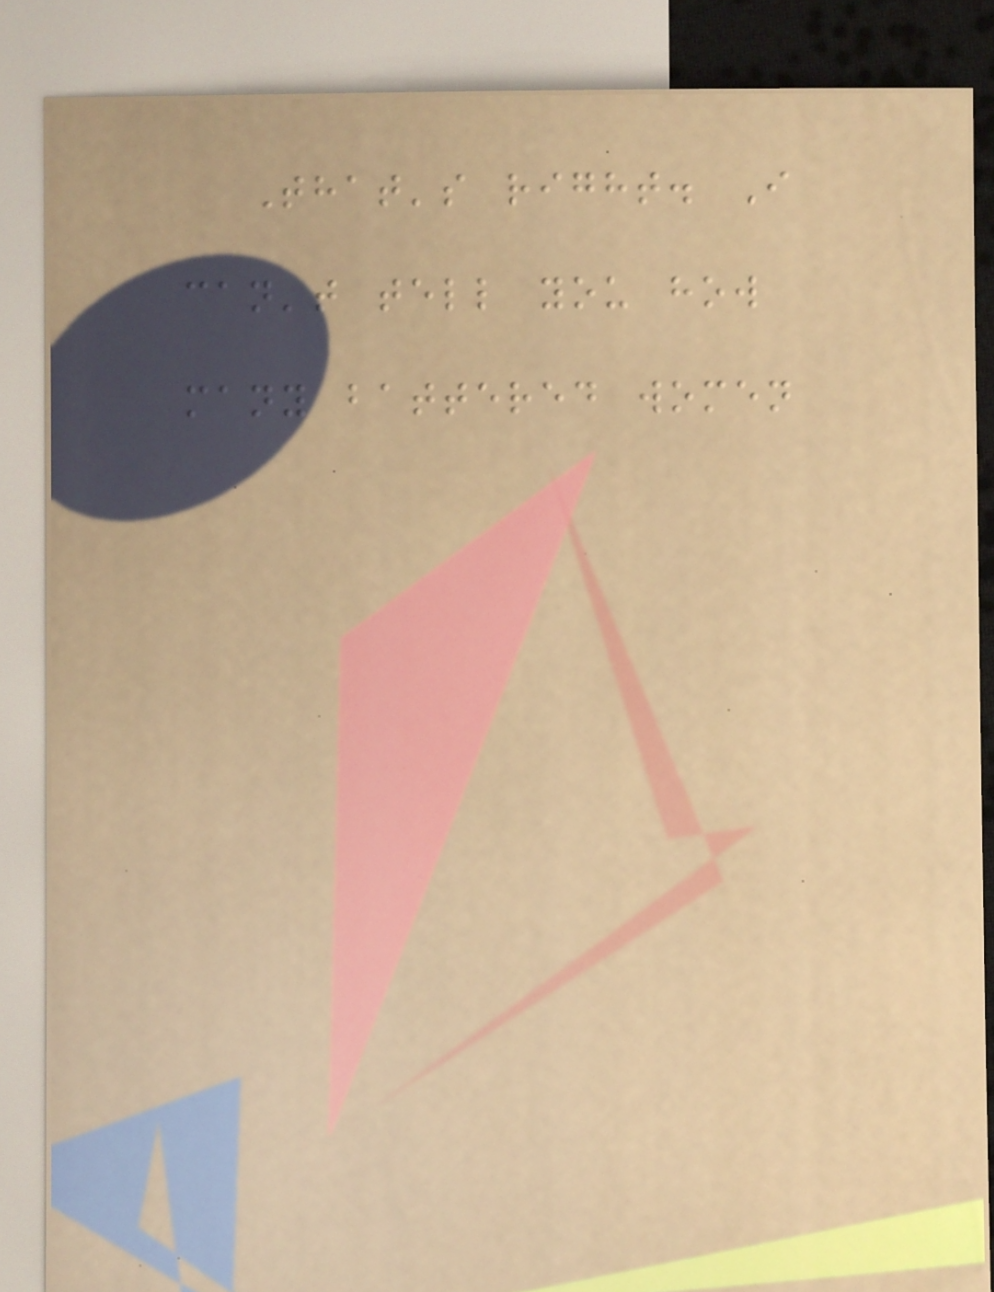That's right. I
can't tell you how
many battered women
